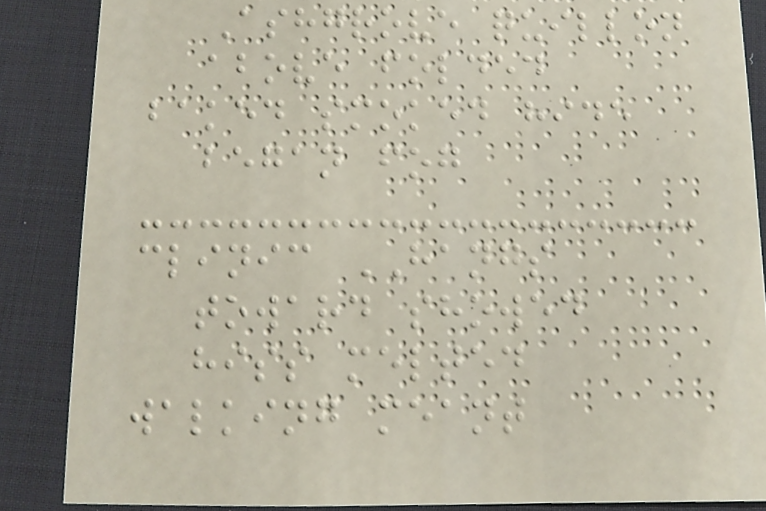Ashgrove quillon
above folded
baked smoked hide
began fog
clinic HANGS
toward showed
hiss melted
walking meant
